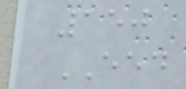150
EED
